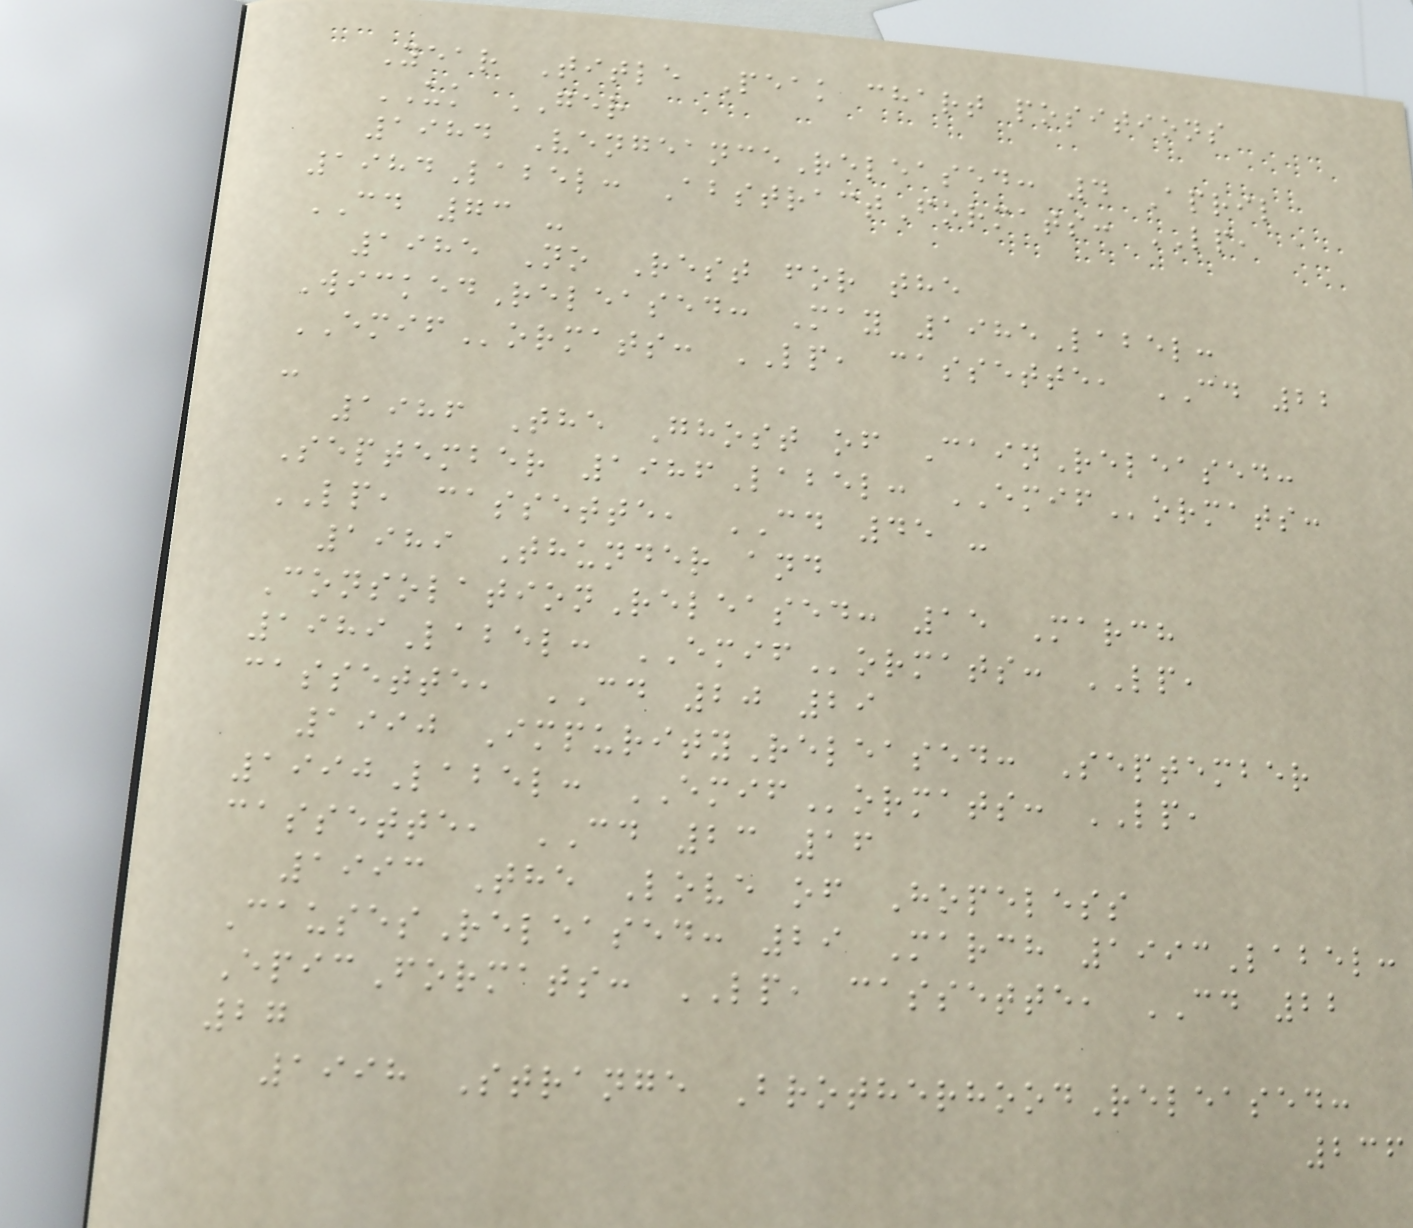Year Title Peak chart positions
UK GER
1984 VengeanceReleased: 4 April
1984Label: AbstractFormats: LP,
CD 73 -
1985 No Rest for the
WickedReleased: May 1985Label:
EMIFormats: LP, cassette, CD 22
-
1986 The Ghost of CainReleased:
September 1986Label: EMIFormats:
LP, cassette, CD 45 -
1989 Thunder and
ConsolationReleased: 15 March
1989Label: EMIFormats: LP,
cassette, CD 20 29
1990 ImpurityReleased: September
1990Label: EMIFormats: LP,
cassette, CD 23 16
1993 The Love of Hopeless
CausesReleased: 29 March 1993Label:
EpicFormats: LP, cassette, CD 22
27
1998 Strange BrotherhoodReleased:
236
